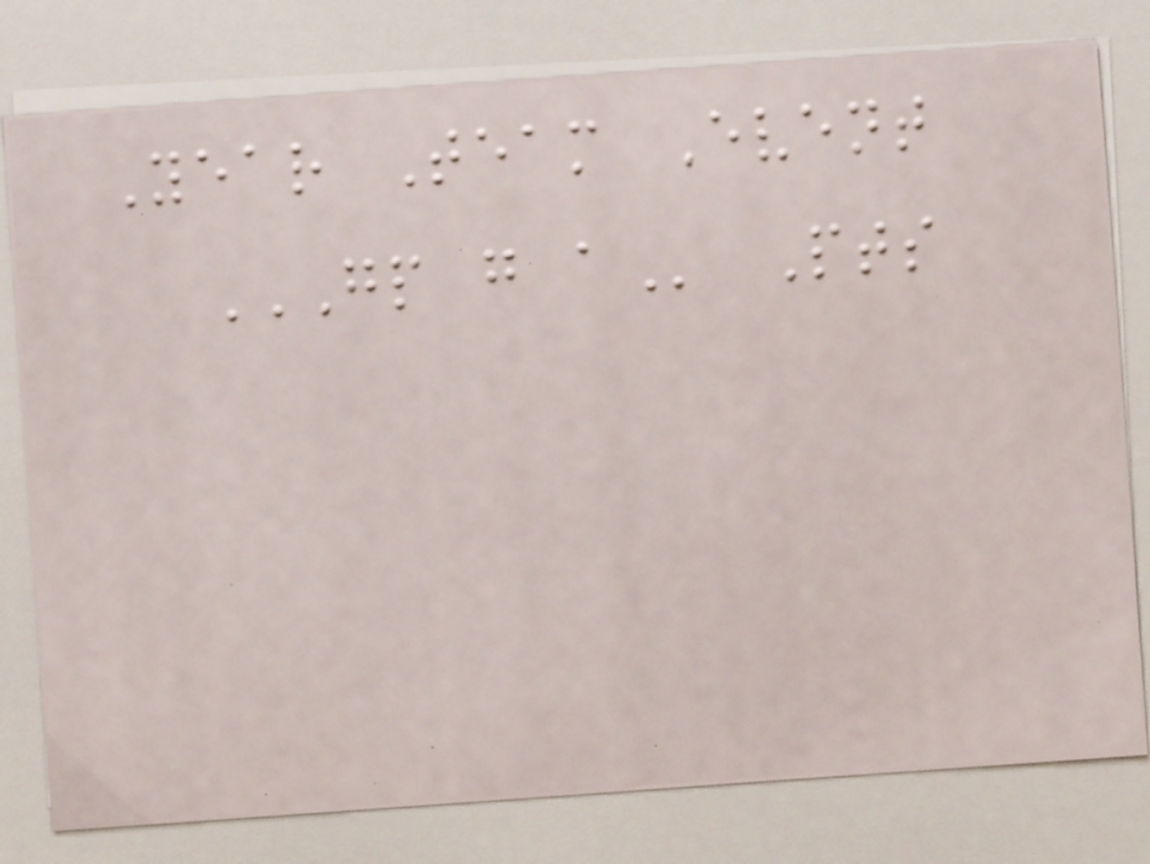Year Team Event
GP G A Pts
